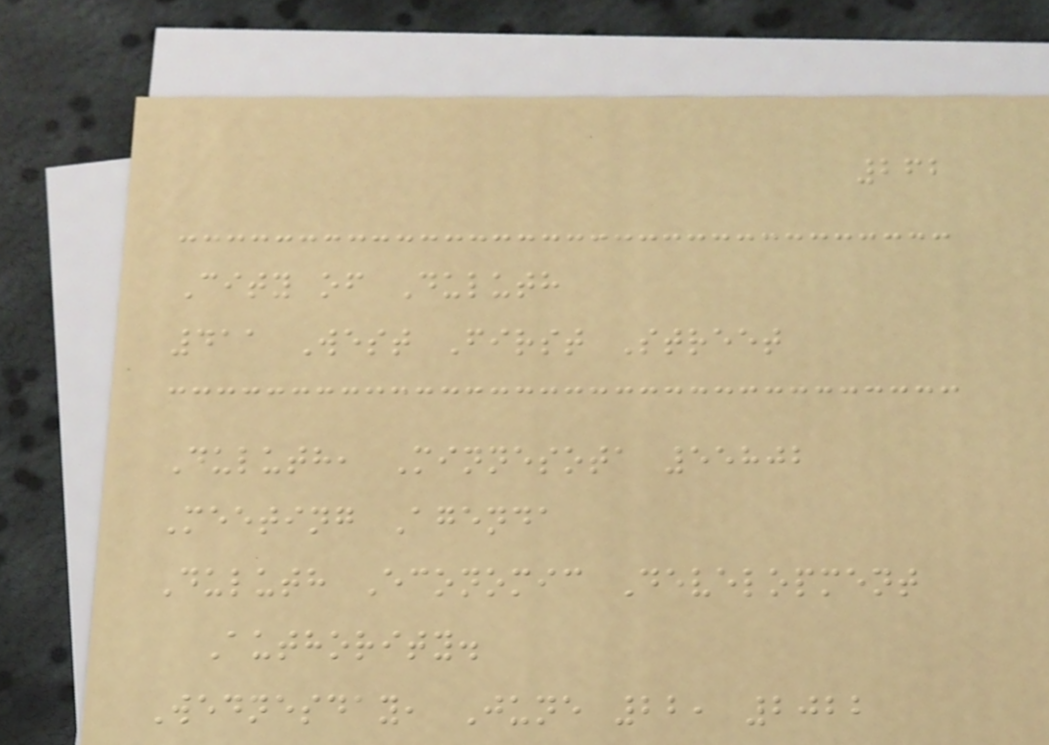262
City of Duluth
411 West First Street
Duluth, Minnesota 55802
Meeting Agenda
Duluth Economic Development
Authority.
Wednesday, June 22, 2022
